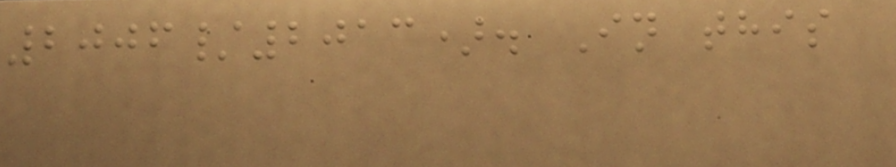2006/2013). In this
